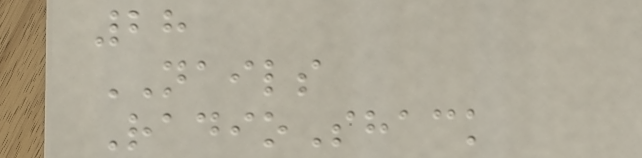28
NAILS
RadioShack
